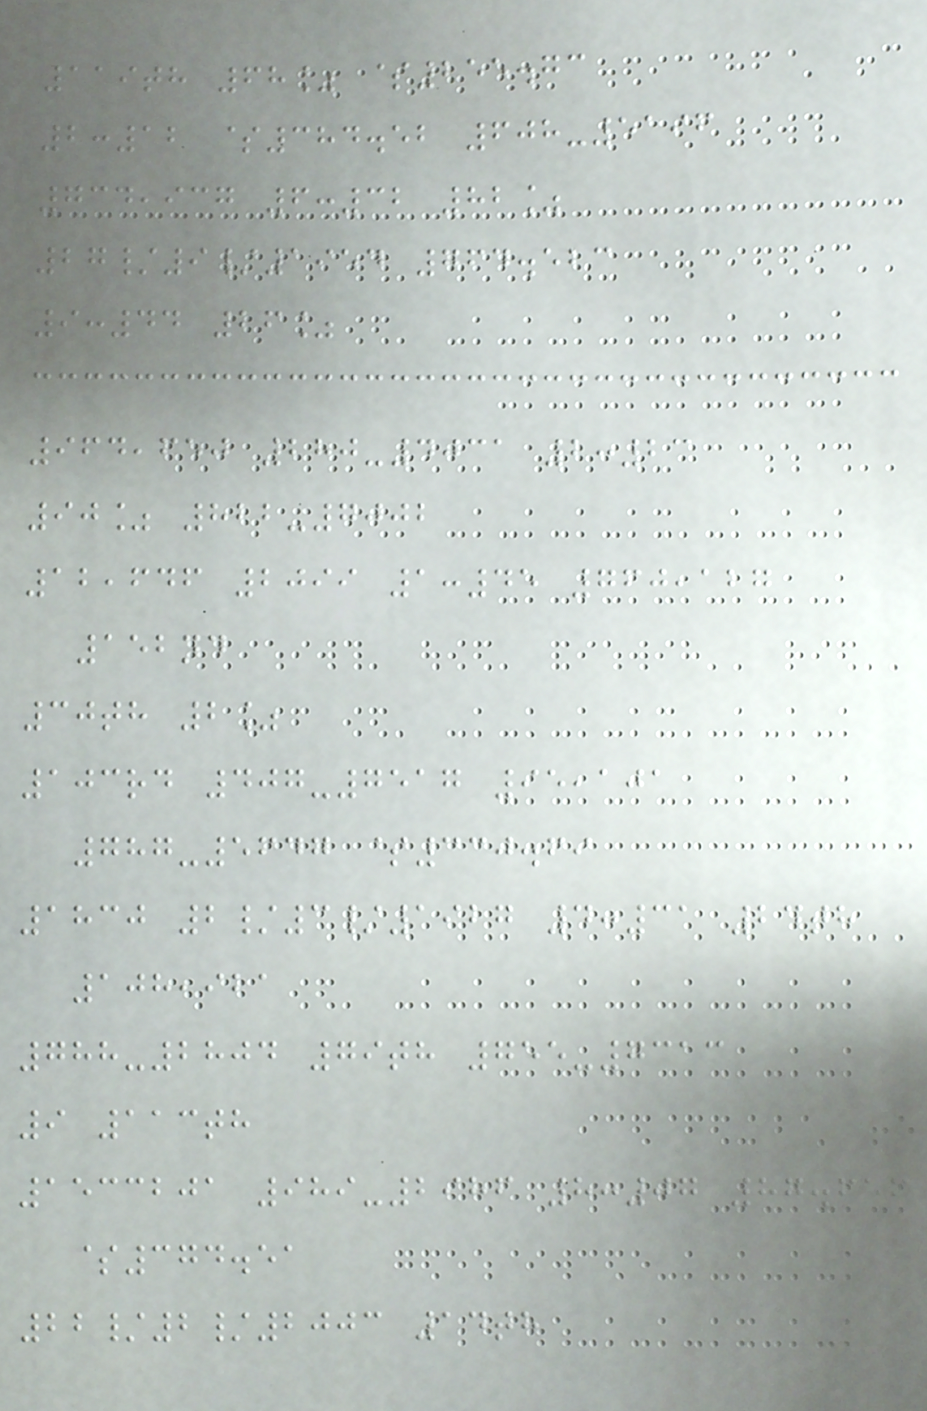119th 68% $255.73
2:12 $384.52 608-5196
734,937 6:32 82%
27/9/1954 764.523
9:44 26%
964,650 280-4031 2:23
90% 822-7002
12,646 2099 1:45 760,127
152nd
30th 2%
103rd 407-7517 95,101
787-5647 $330.69
1830 2/3/1927 4:31 24th
108,921
788-2804 79th 755-7313
9 113th
1533201 989-2986 8:07 87.656
$374.51
22/2/2003 14th
